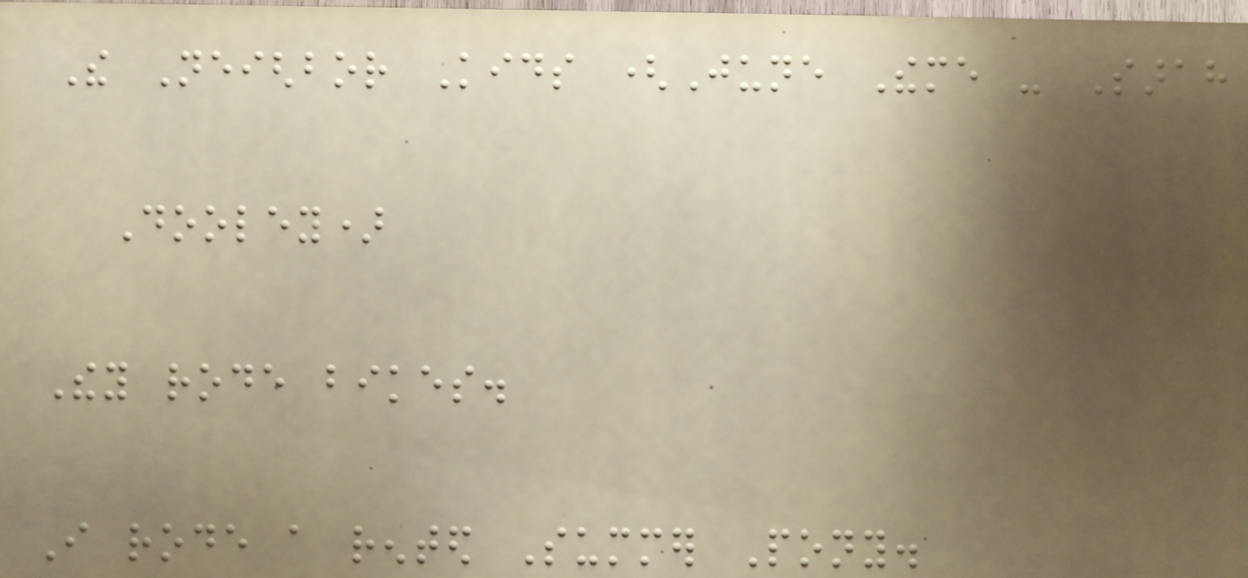The Neighbor Kids (June Theme - Sarah
Dooley)
They rode bikes.
I rode a rented Summer Pony.
